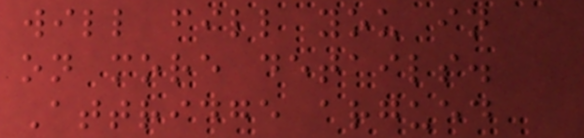will fill you in
on more details.
Attridge argued
